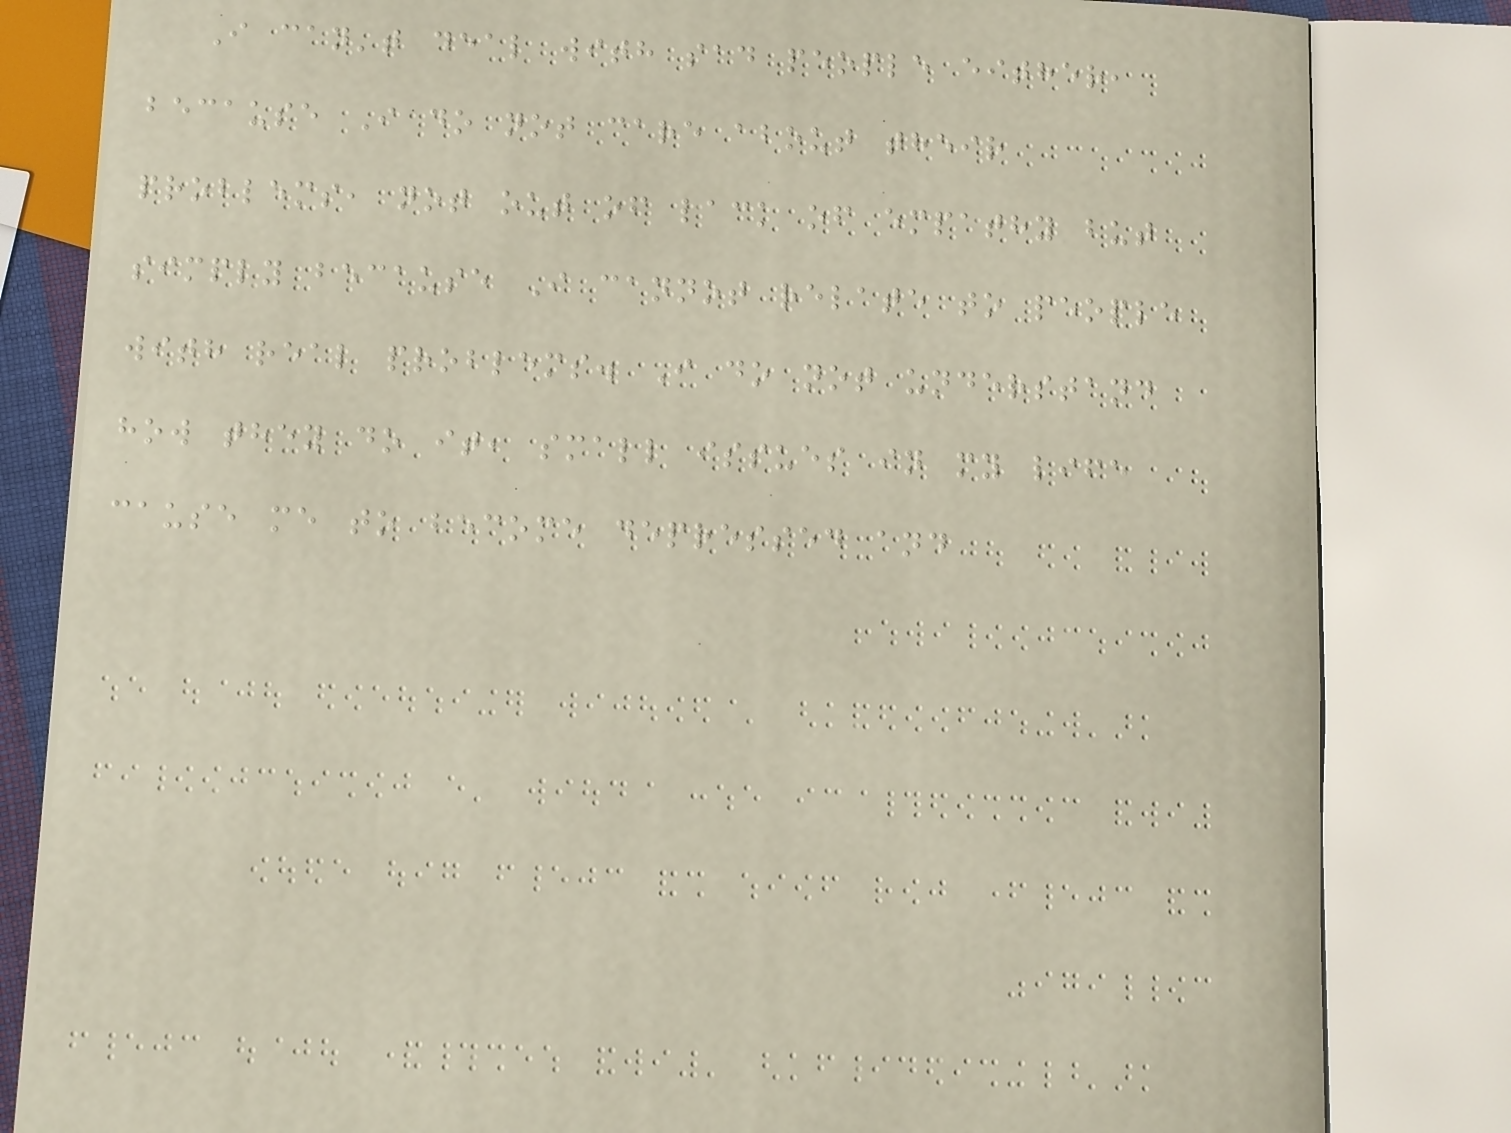I can't deal with sad people either,
because I do not care about their
problems, not out of lack of empathy but
simply because I cannot relate to people
with real problems. I do not understand
how they do it, small issues in my life
cause me to become depressed and
